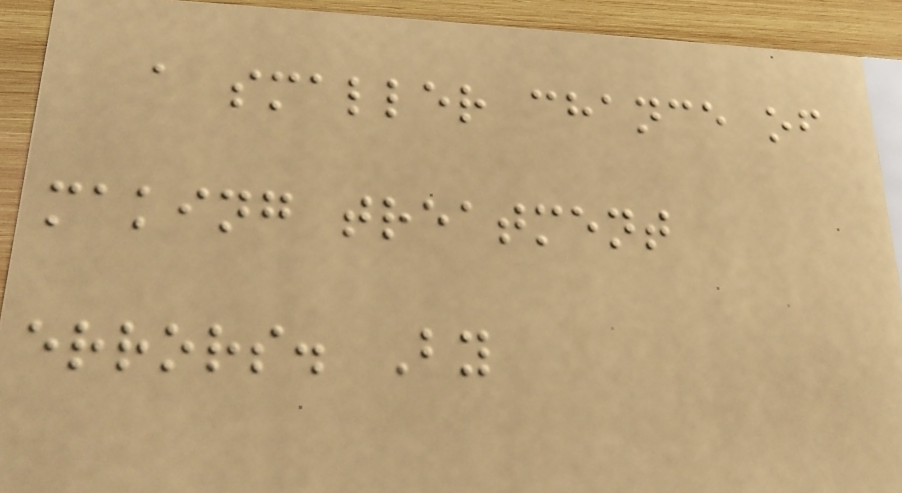a smaller chance of
making treatment
errors. By
